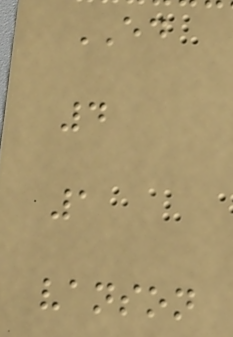ED
4
1
vanson
